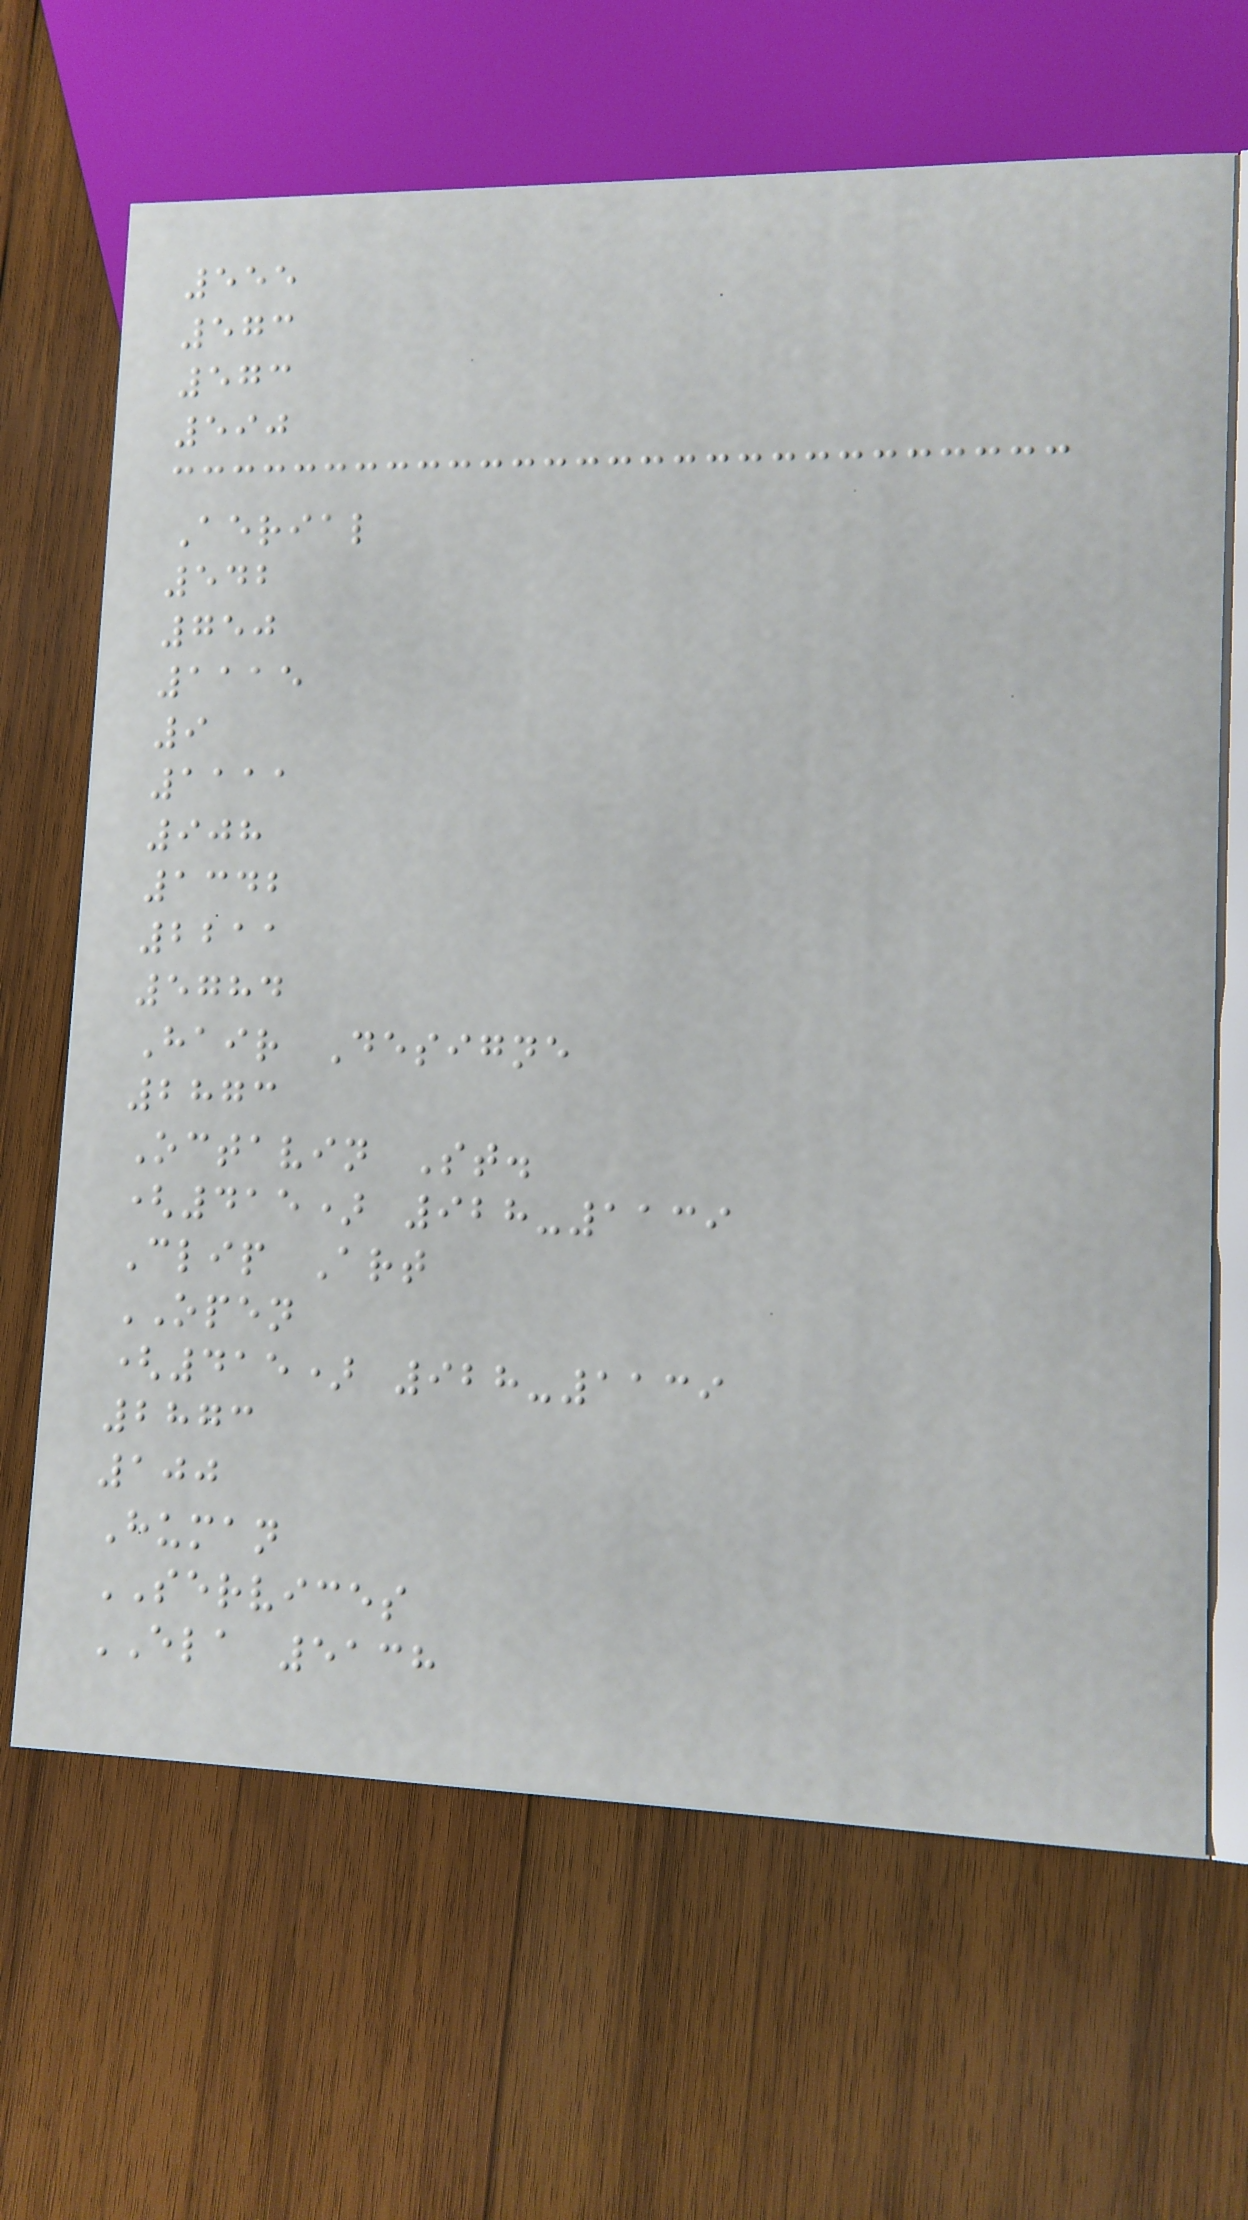555
573
573
590
Aerial
542
750
1115
9
1111
908
1342
2211
5784
Hair Designe
2873
Octavin St.
(415) 928-1139
Clip Art
OPEN
(415) 928-1139
2873
100
Human
SERVICES
ELA 5138
